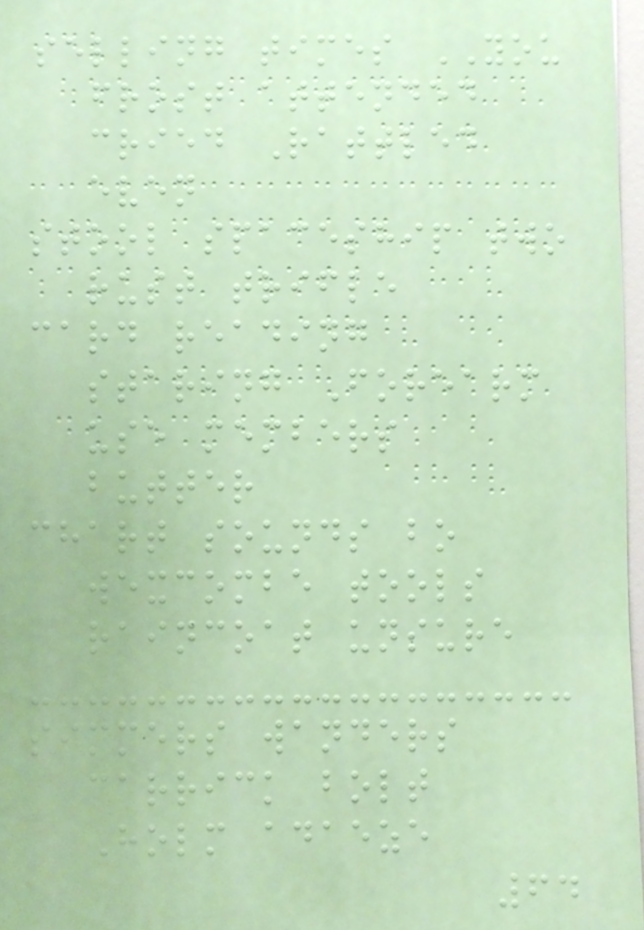selling times YOU
frost attended
cried Rattled
even
stool spaceship two
rust trifle
card reading
staring Forearm
use members
butter
chart sounds bo
wexcombe tools
raincoat unsure
simmers wanders
carrick bolt
Holm adaeze
64
